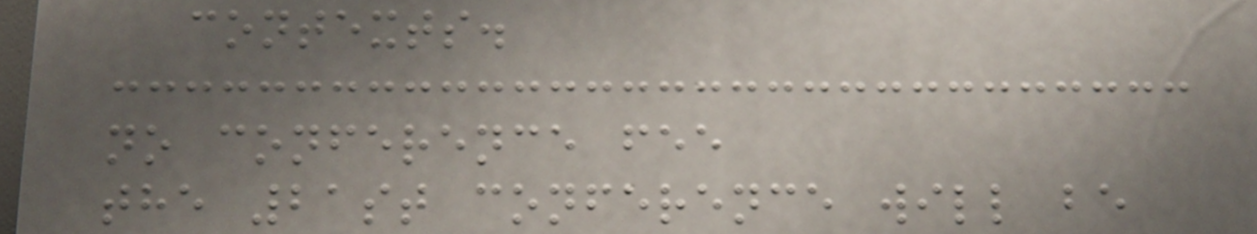contexts.
no conference fee
the 21st conference will be
